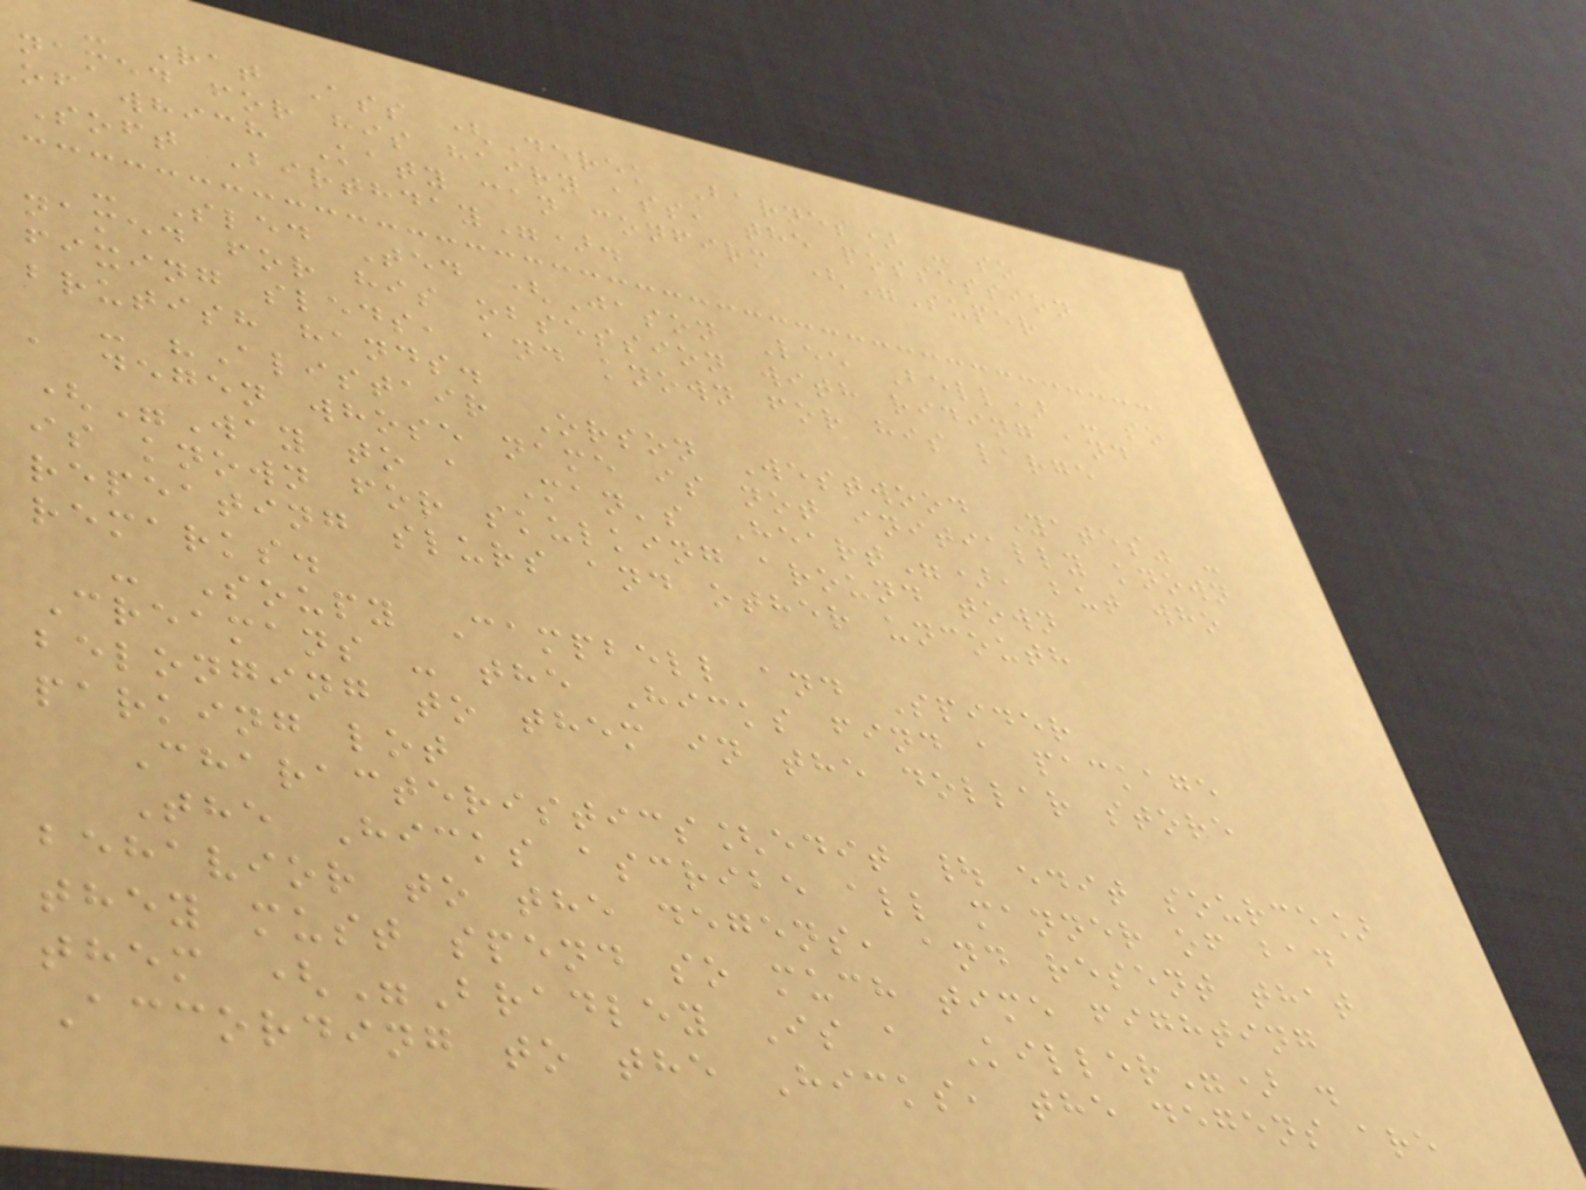- Rat Ass (Derek Barnes) - so
named for his hairy ass, the possession
of which Katy can confirm ("Super
Soft Birthday").
- Sled Ted (Jason Lee Bell) - so
named for his obsession with riding and
fixing sleds, and known for his large
brutish hands.
- "Alistair Orson Westwood Yates" -
a degen whose name is not initially known
("Way to a Man's Heart"), but who
is known for skulking around town
repeating slurs and other uncouth
remarks.
- Soupy Campbell and Spider
Creamans - the Hicks find a package
belonging to them in the dollar store
parking lot
Characteristics[edit | edit source]
The Hicks ascribe all manner of bad
behavior to the degens, and resent that
they must spend so much time fighting
them ("Bradley Is a Killer") .
According to the Hicks, the degens are
